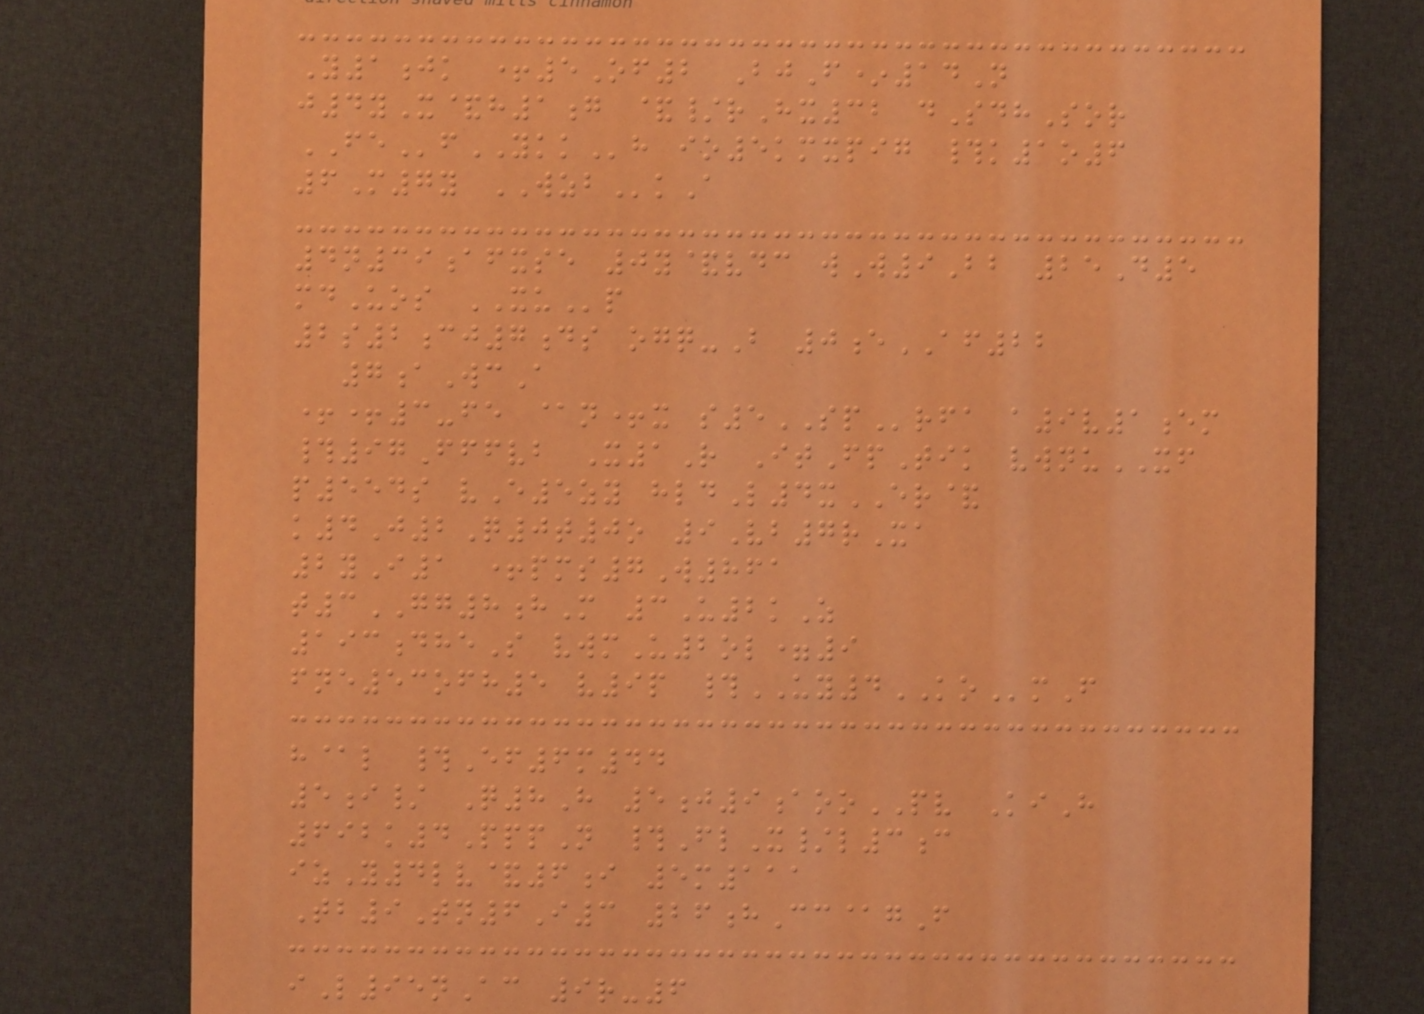Y1jk +5Of2 BjF*14N
j4yX&h1g &/rHx32 dSdhSor
FEfYKKh io5kmxpig #k1o6
6M7y WZBkA
4n39afxse 0y&vdc wW9Bb 25D5
mdUos XUp
2s2cj7ds ogq-B 0eAF22
7aWcA
++3-fe @n+x s5SPrfa a9v1em
#97Fffvb X1R ItFpTik vwnuXF
p554s vE5zy hldL4xER&
k4J2Q0t0o 9Vb7rXa
2yI1 +pms7W861
t3GG8hM 3U2kZ
193dheS vwmU2ol=9
fne53ofh5 v9p #UY4KOmF
h@l #Ef6m44
5i/ Q8H 5j9aooPV KiH
692k4PppN #FlX/l3c
izY4lv&6i 5m111
Tb9Tn6I3 26hCc@gF
iL95nAc 9r-6
